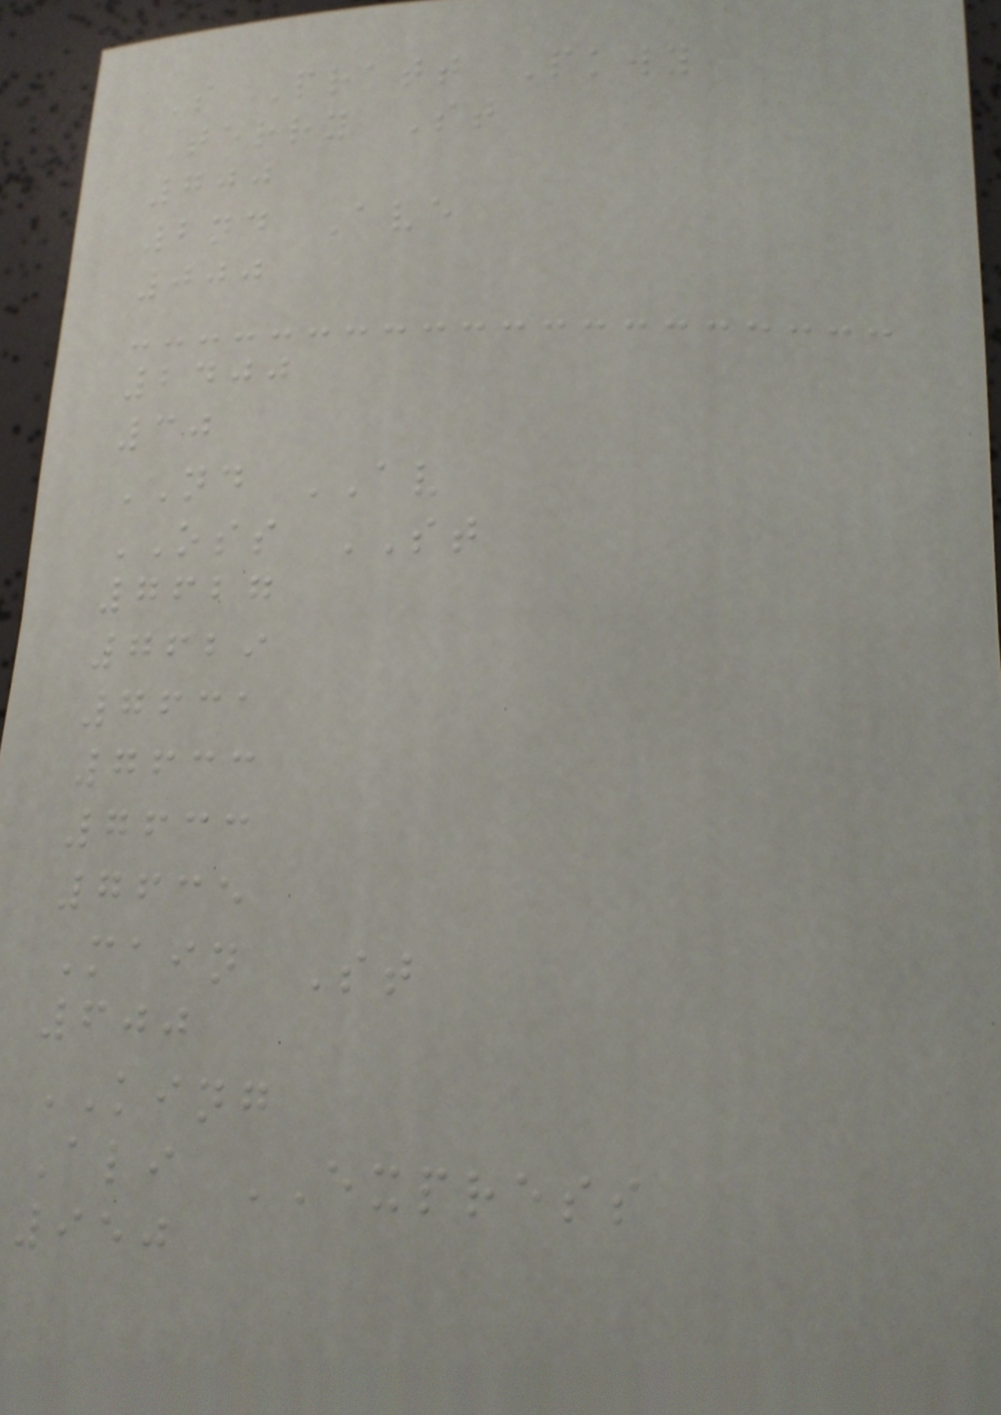S Pratt Pkwy
Terry St
700
2nd Ave
000
2400
30
ND AV
OSS ST
7627
7629
7631
7633
7633
7635
Main St
600
KING
Ali EXPRESS
950
